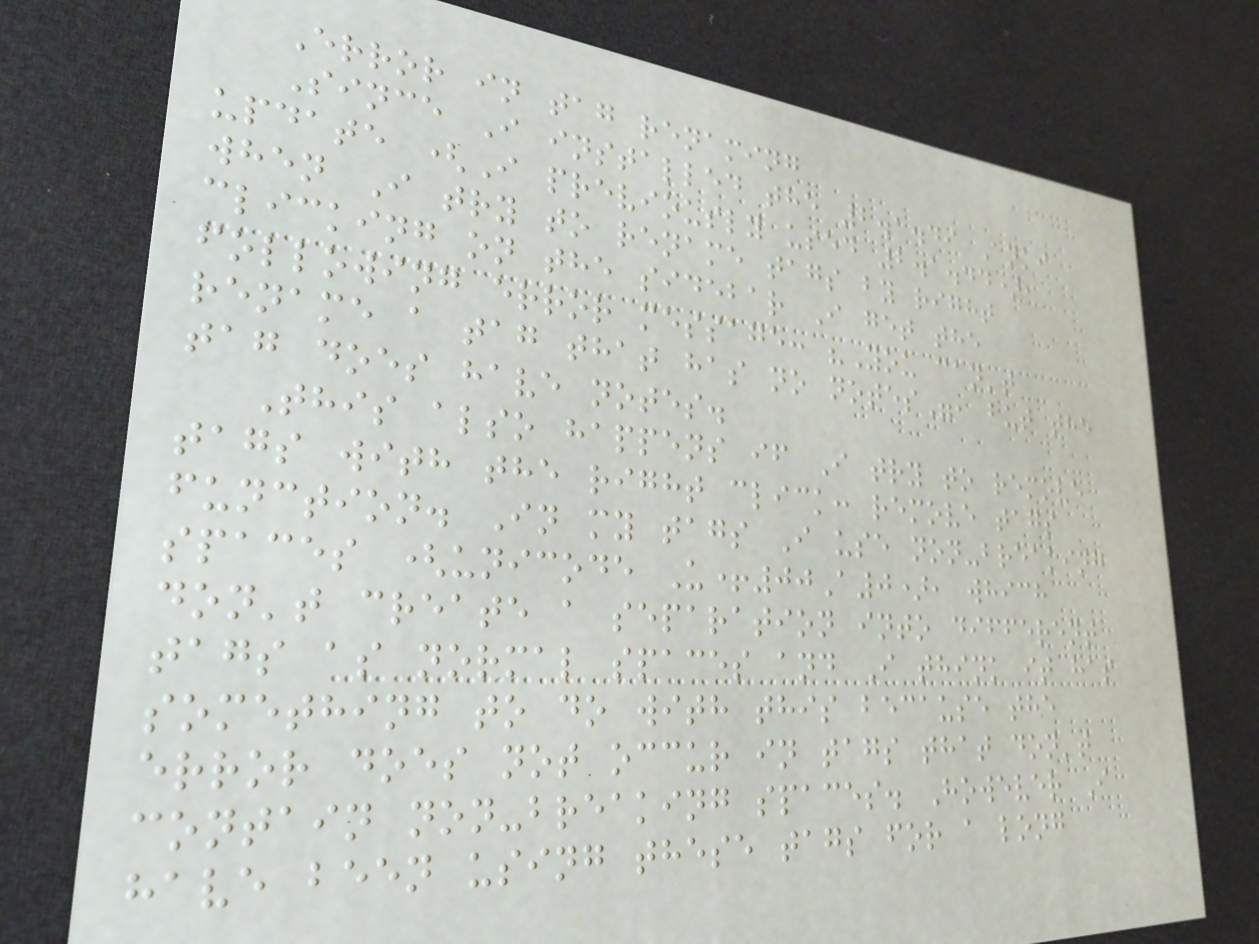Error in tag renaming
Since I installed the 2.1.49 Anki
update (I previously used 2.1.44),
when I try to rename tags by right
clicking on the sidebar I get the
following error message: "You can't
rename a tag that has no notes", but the
tag does have notes.
This also happens if I try to remove
tags with the right click: remove tags
function. In my tags I use non-breaking
spaces (unicode U+00A0), which
don't create a separation into different
tags as normal spaces and I think it has
something to do with this because the
error does not occur in tags that don't
contain non-breaking spaces. However I
have been using these tags for a long
